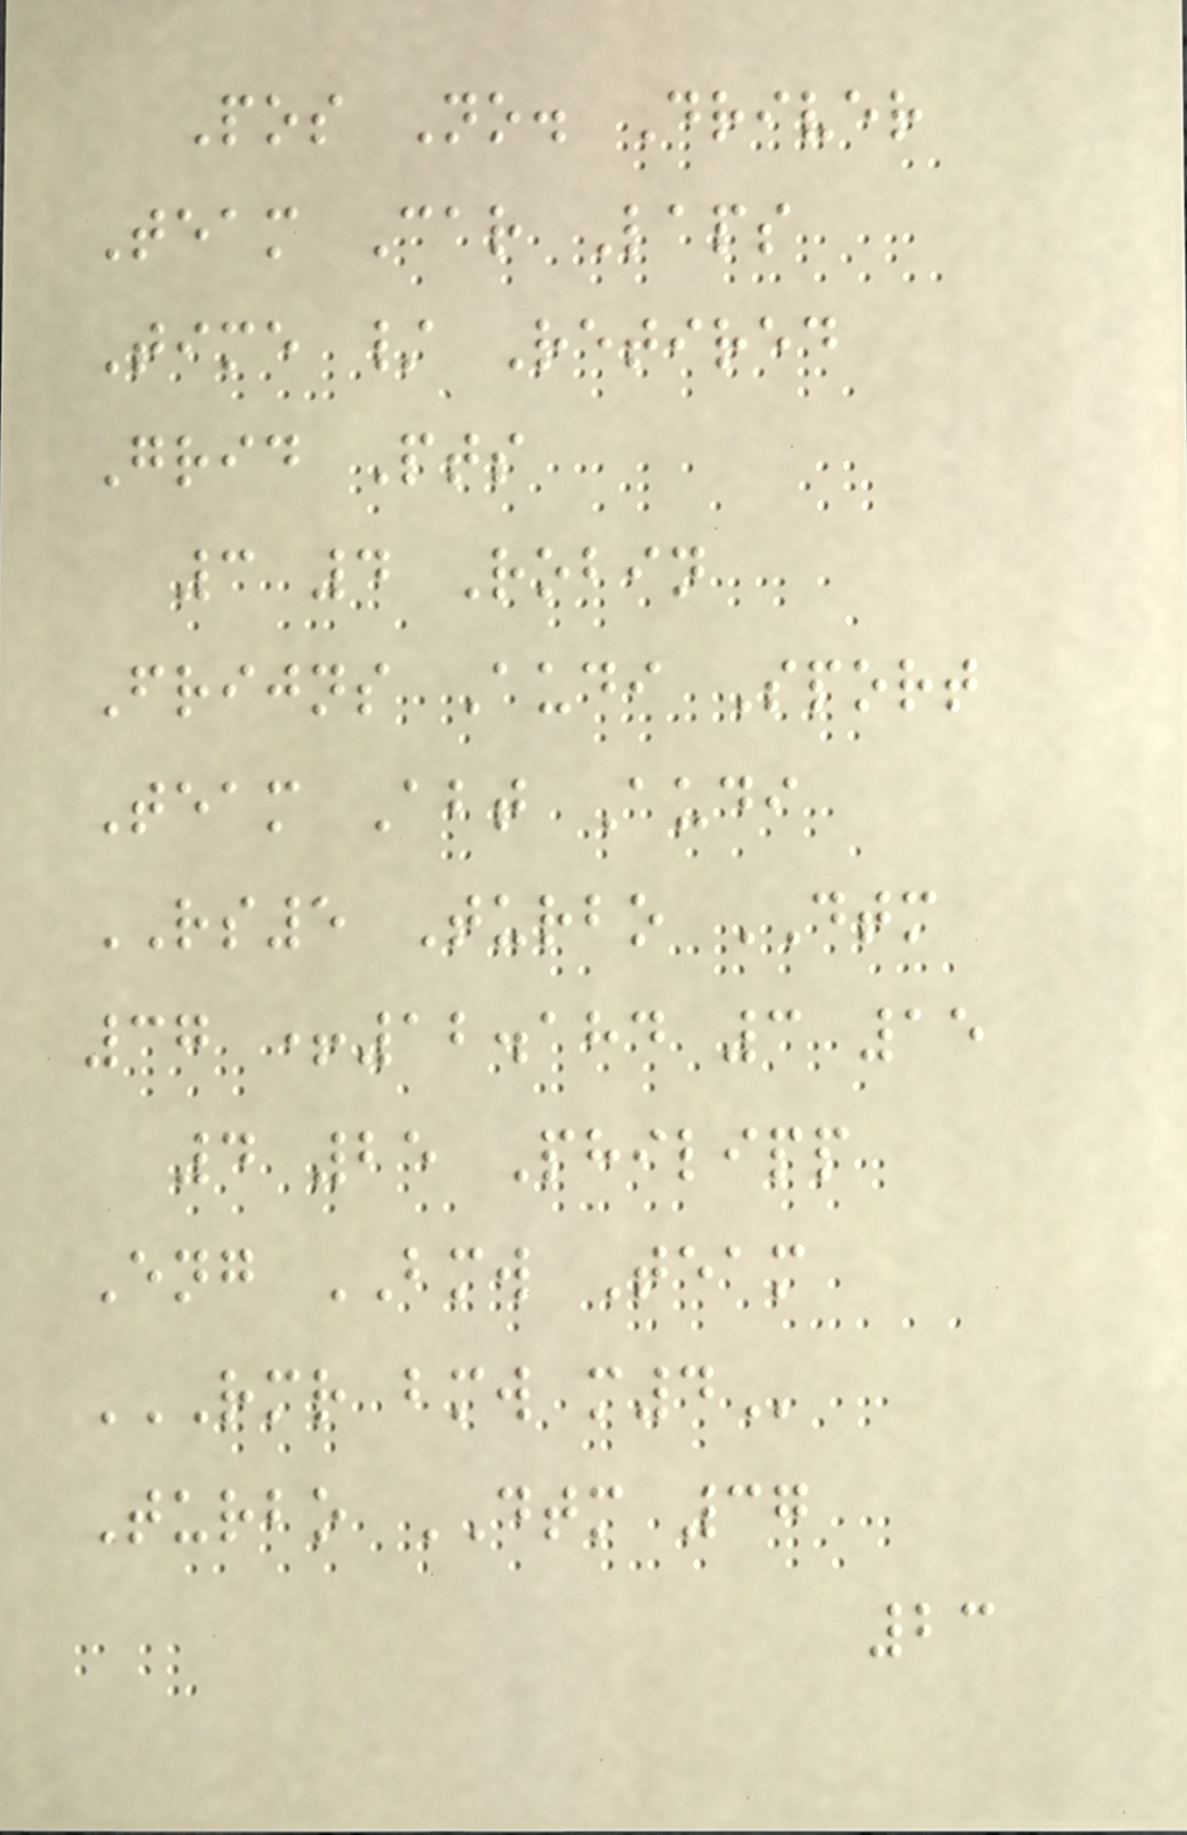Pos No. Driver
Team Car Laps
Time / Retired
Grid Pts
3 4 Robin
Frijns Audi Sport
Team Abt Audi
RS5 Turbo DTM
37 +12.184 3 15
4 25 Philipp
Eng BMW Team
RMR BMW M4
Turbo DTM 37
23
